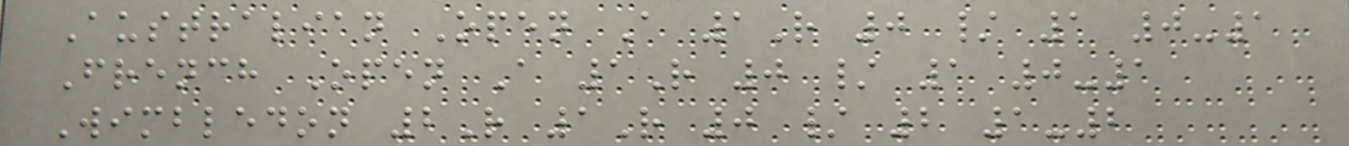Australian Open A 1R 0 / 1 0-1
French Open A 1R 0 / 1 0-1
Wimbledon 2R 1R 0 / 2 1-2
